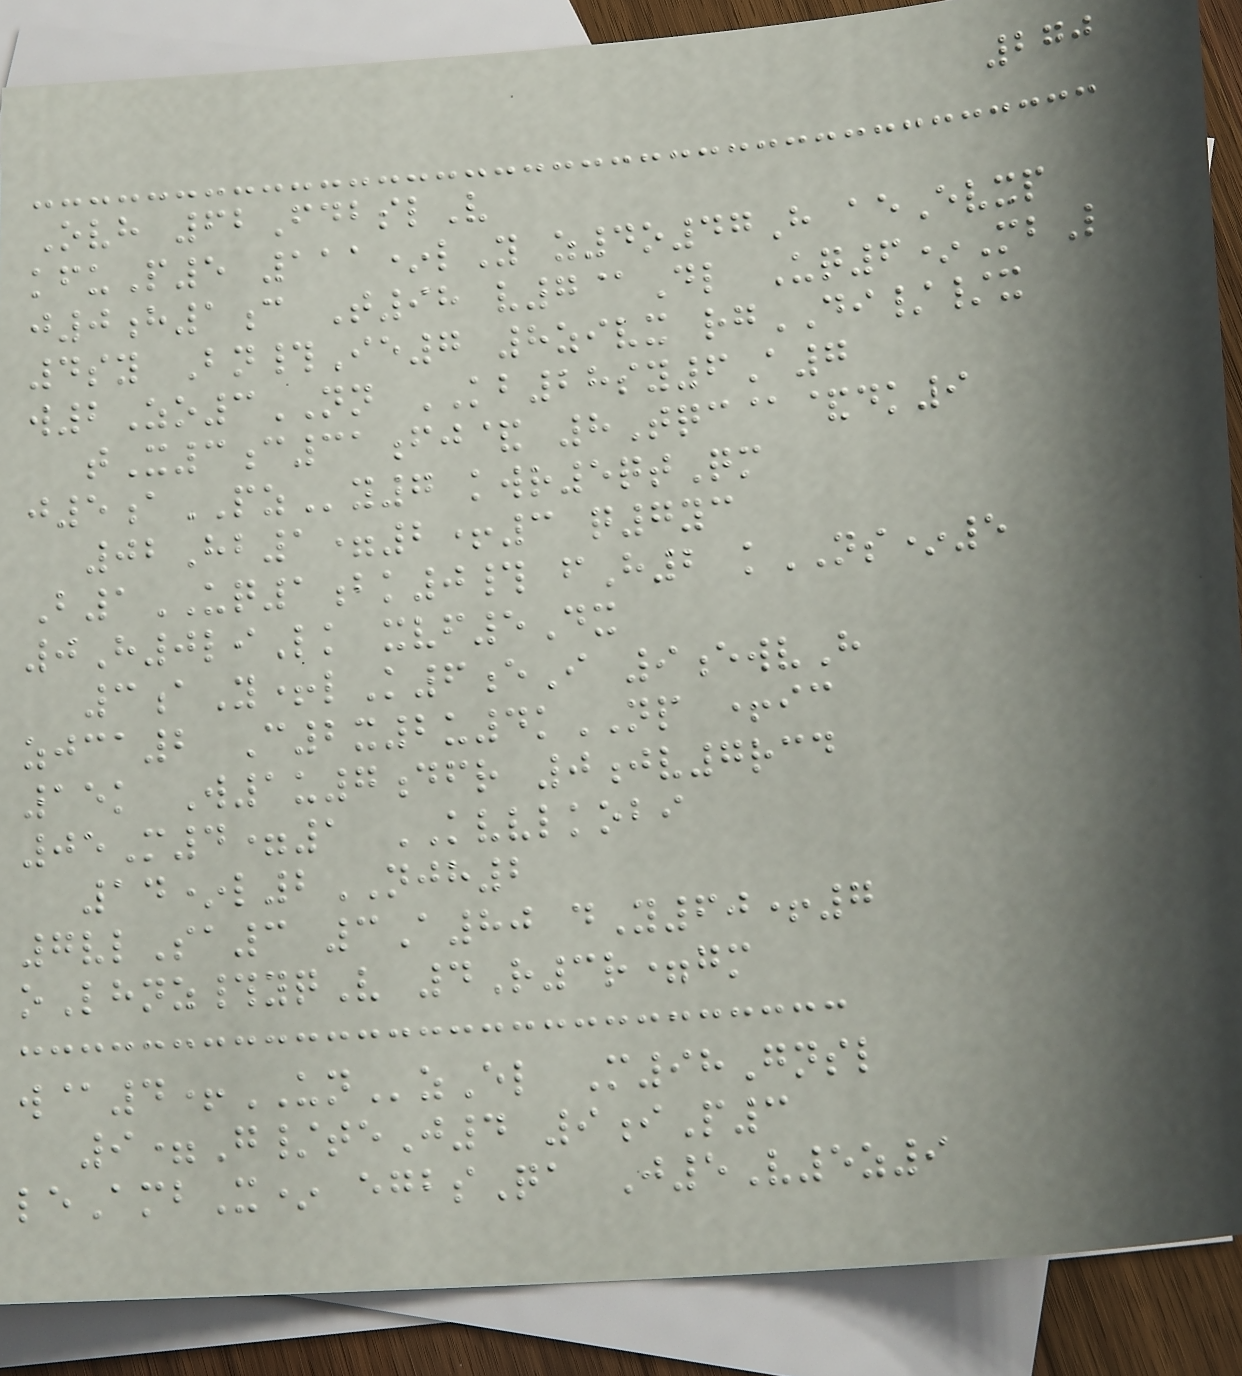270
Ovh 62FdbslV
kfuP5 111*lY z4o47H aeEvxp
j0h1c T98 v7@Dl Uq6*MbL
4sy Bn#Ie7 8zivx rgDI//x
w2Zo3NN KB28sy6A7
tX3c31fj& 8Tqc@&dk9
j5aPZy7 kwr5qtQm
02Hb1=2+3 q7yc
B1UQ1bk0# fH2 kNS*5
0H0liLk xvf5Dx
3aY+lK6eI 9ewvH
zjca2 C2x2u4kNP +ic
15k W1u7dfr 0jv7rcd
05M4=1 KVVLKOBI
14*l2NJH2
7vlSa3 3A80 dY60+7
oLhnz#yqV 4R3r=gm
w@4+UNzEl M98Gnsl
9=G/teJ4 9iP3
leAmbX* egbsQa J5V5z9
